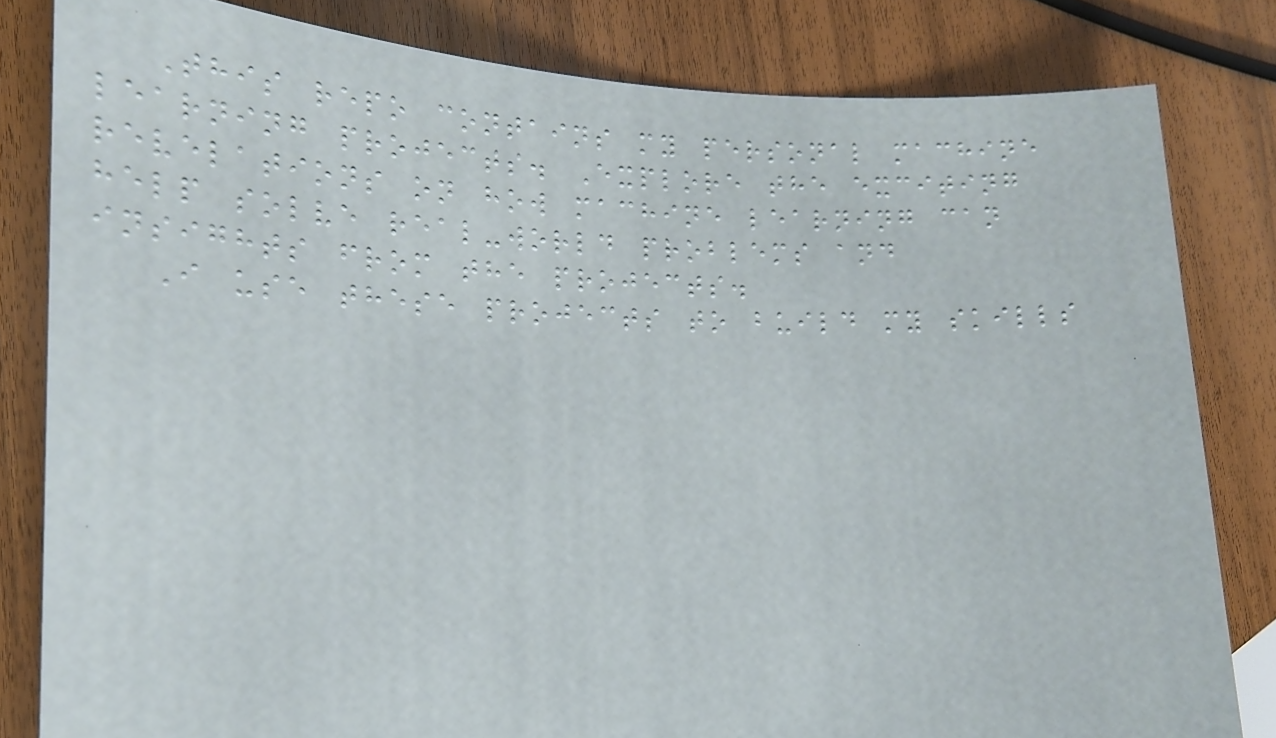This repo contains my personal machine
learning projects. Explore the exciting
revelations on how machine learning can
help solve real-world problems and
insights from the projects.
I use these projects to build my skills
